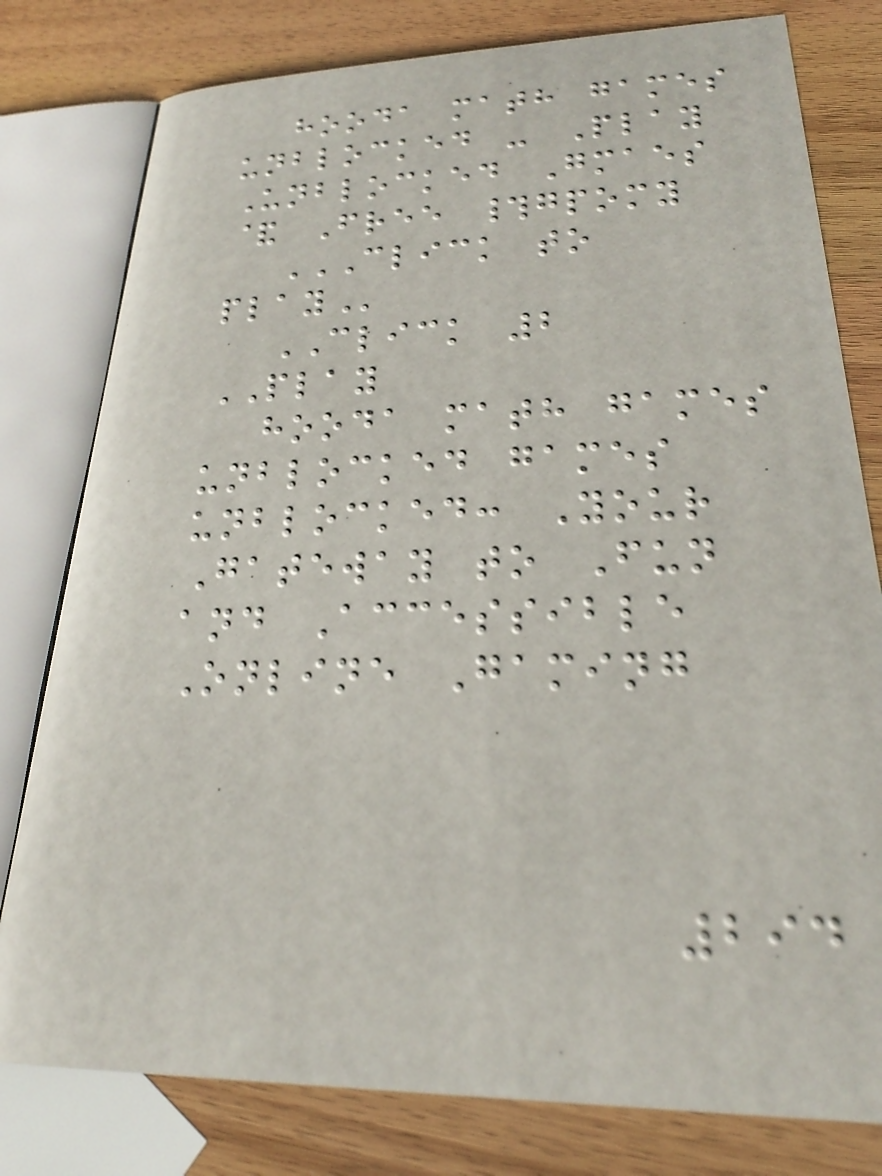hooda math games
unblocked - Play
Unblocked Gmaes
& Free #gpomy
CLICK TO
PLAY
CLICK 2
PLAY
hooda math games
unblocked games
unblocked: Your
Gateway to Fun
and Accessible
Online Gaming
294
